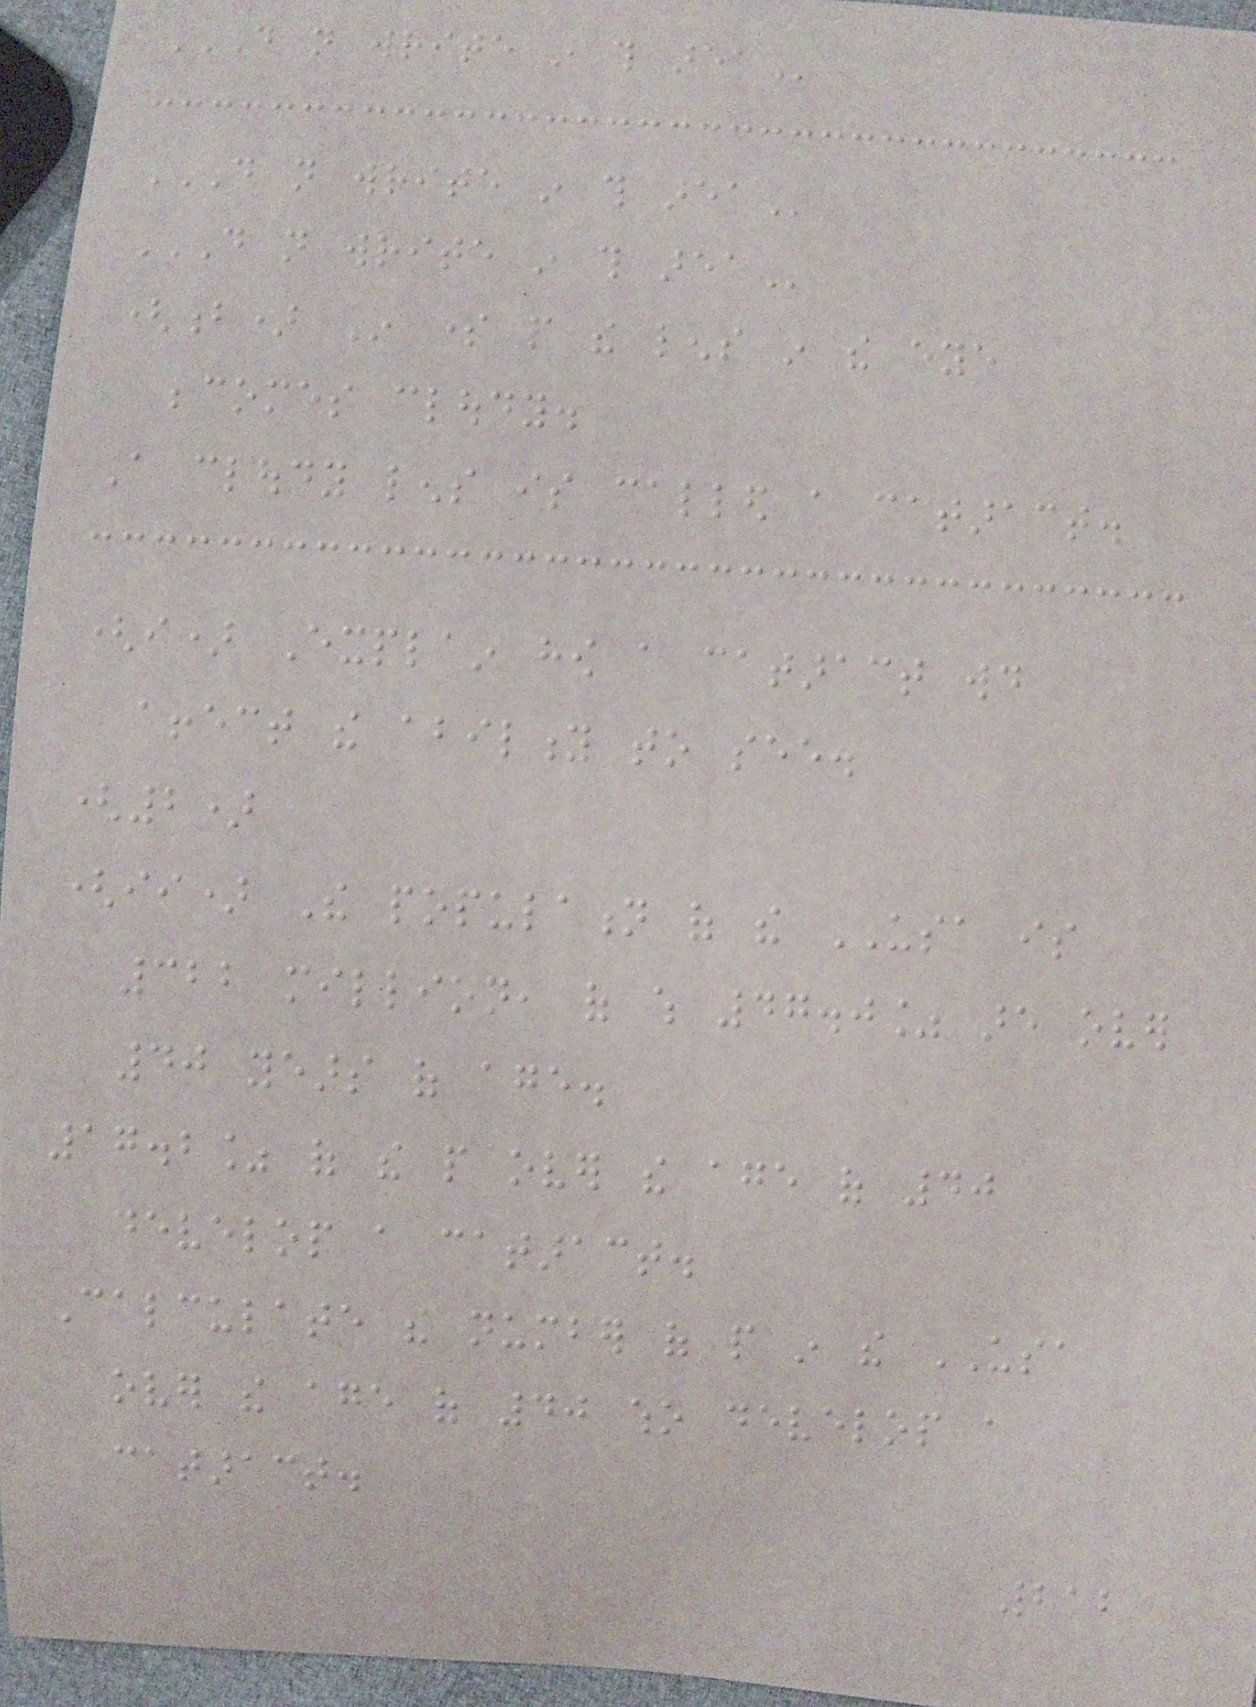DO NOT WRITE IN THIS AREA
DO NOT WRITE IN THIS AREA
DO NOT WRITE IN THIS AREA
(b) In some people the lens in the eye
becomes cloudy.
A cloudy lens is called a cataract.
(i) Explain how a cataract would
affect the ability to see.
(2)
(ii) The population of the USA is
322 million, of which 47.0% are over
40 years of age.
17.2% of the people over the age of 40
develop a cataract.
Calculate the number of people in the USA
over the age of 40 who develop a
cataract.
212
